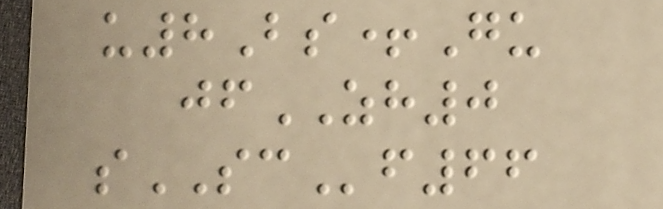u8Bs+Gu
jfZH0
sSCf66
